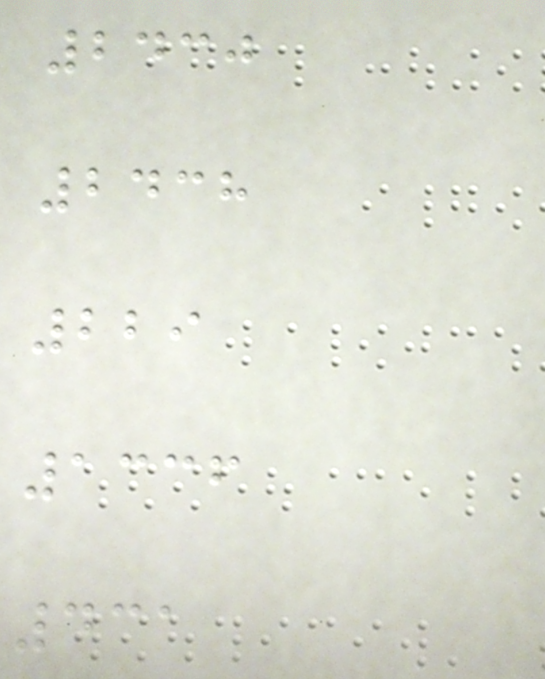2430
2438
229
1336
431
